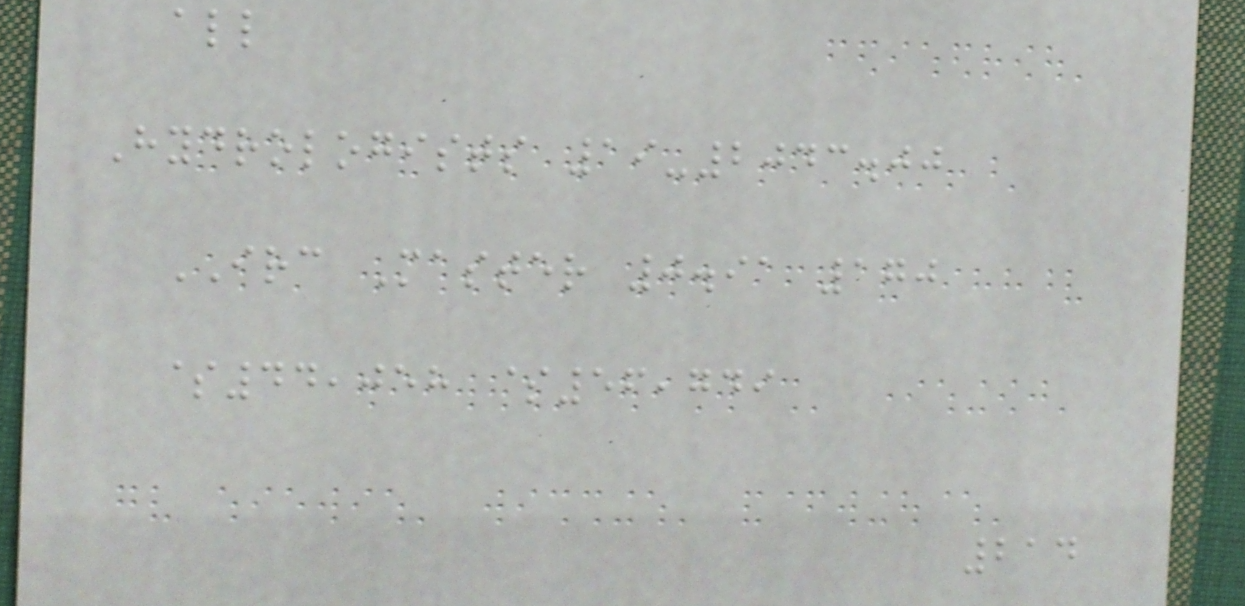all
Hydrologists 19-2043.00
IRC Master 0.91 170
$44,058 $56,749
214
